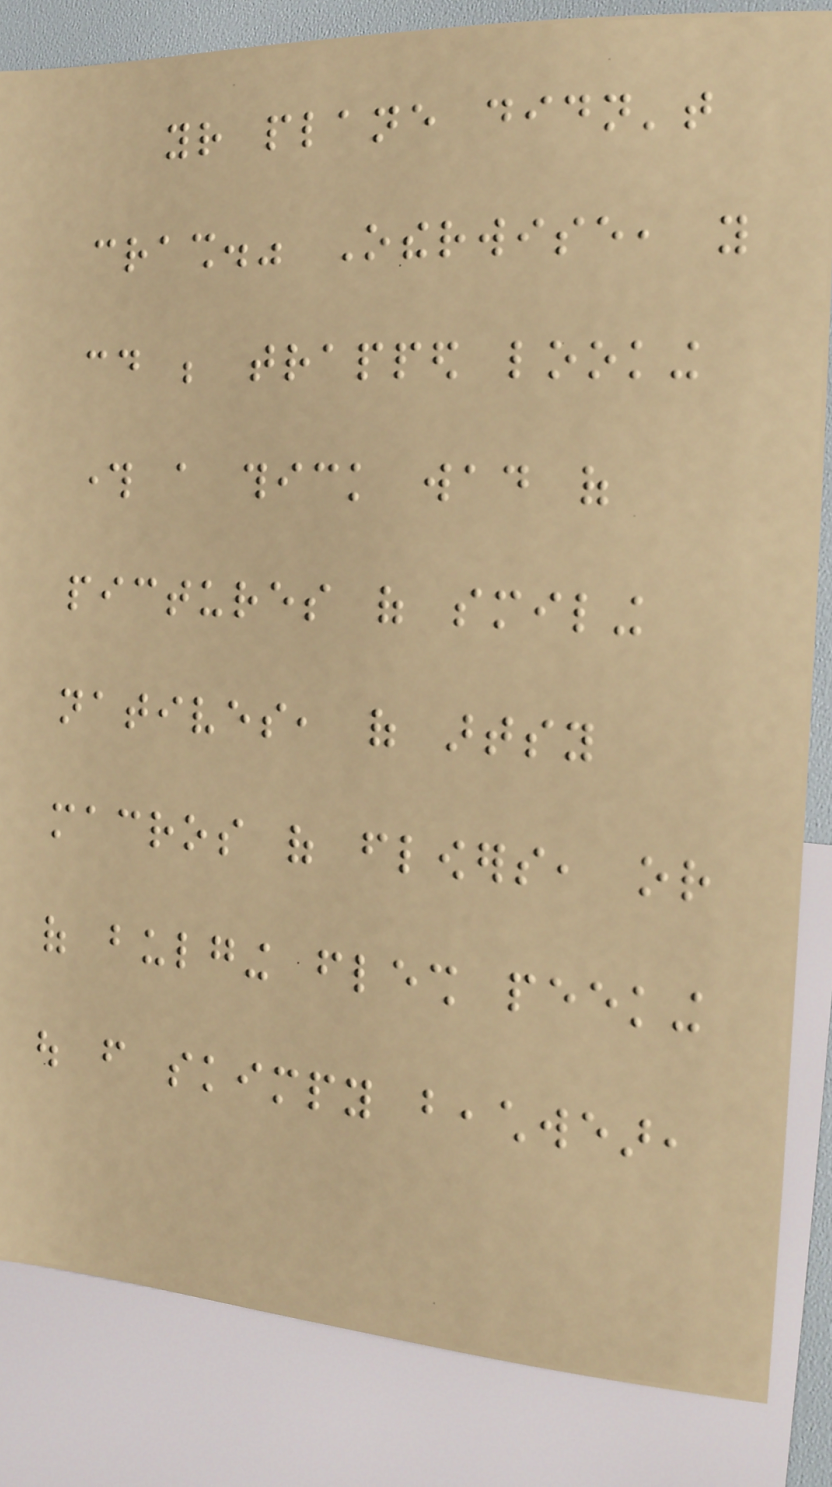your plane didn't
crash." Otherwise, you
could be trapped looking
through a thick wad of
pictures of smiling
natives, of artsy
macros of flowers, or
of bulging flesh peeking
out from skimpy beachwear,
